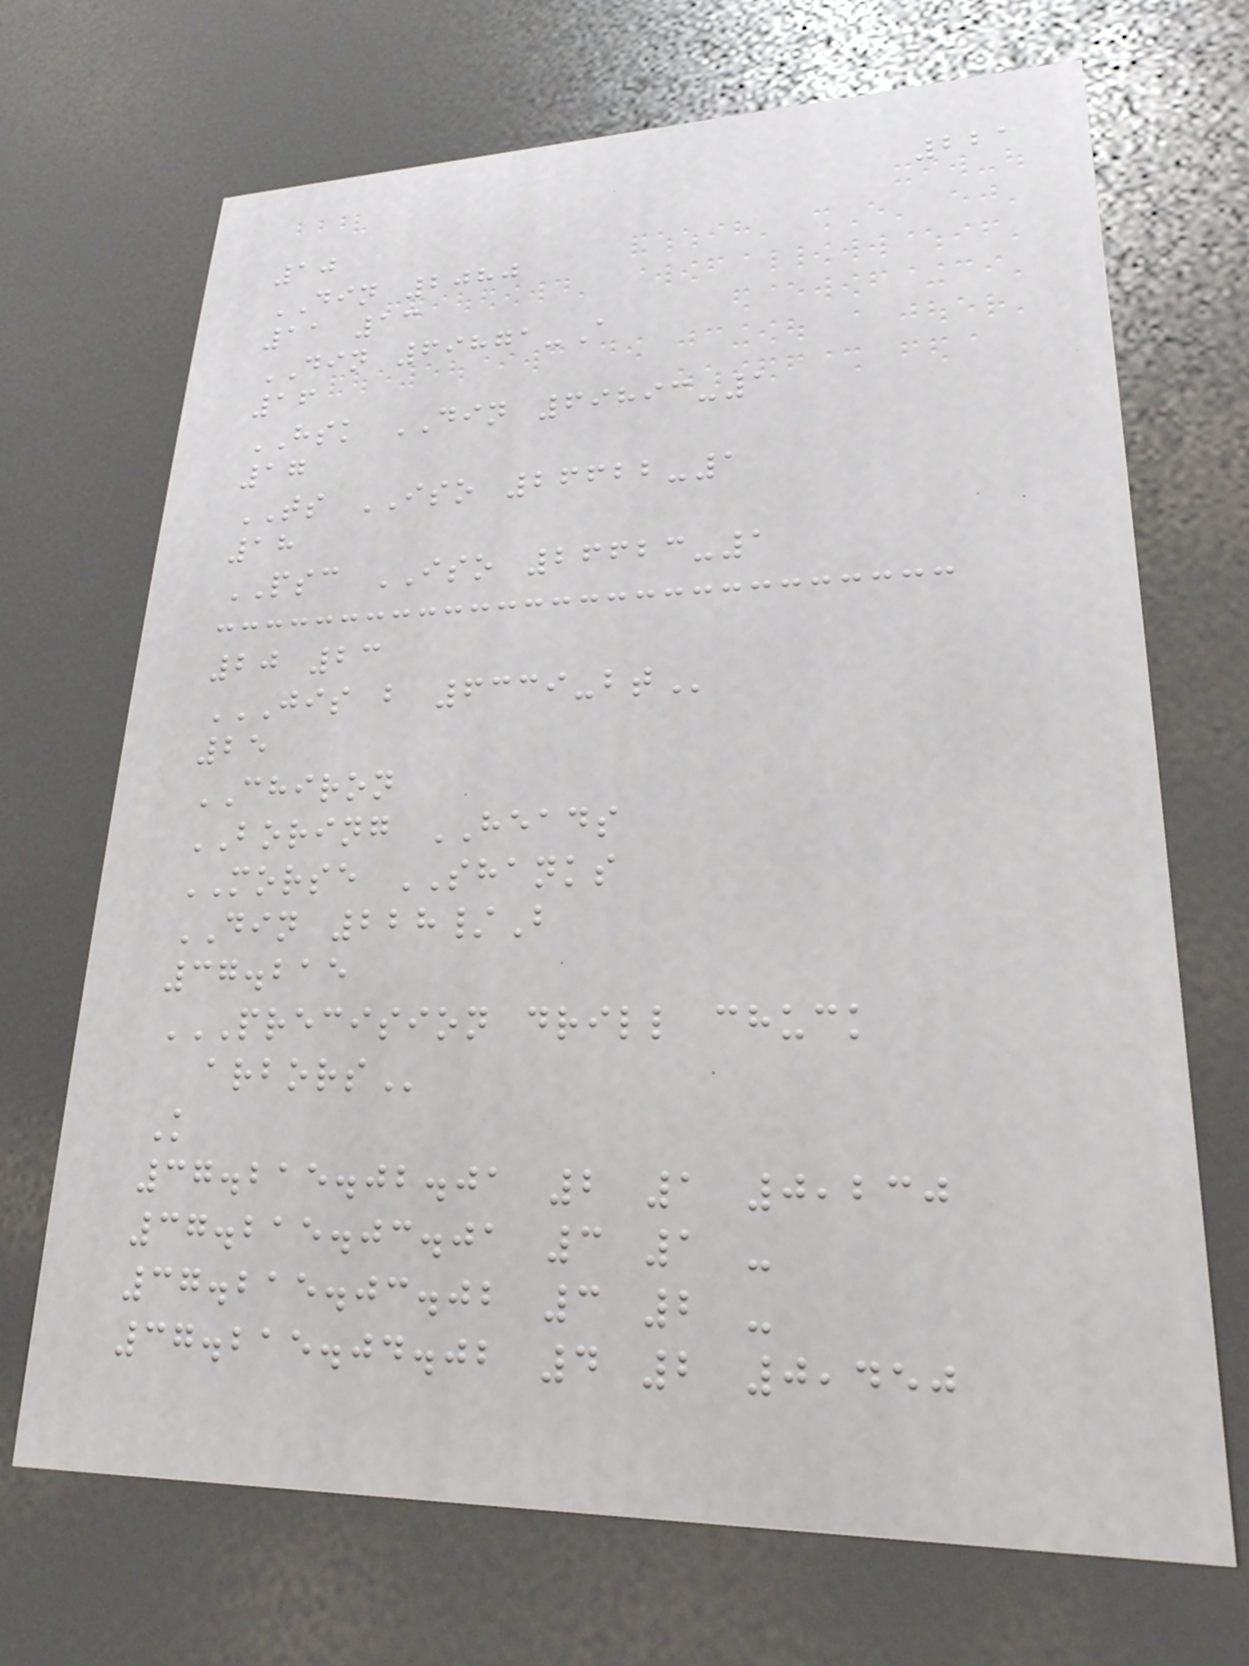221
10
DIN 2080
11 13
DIN 69871-A
16
HSK DIN 69893-1
17
TS ISO 26622-1
18
PSC ISO 26623-1
20 23
JIS B 6339-BT
25
CHIRON
BORING HEADS
MORSE SHANKS
DIN 228/B
37.215
PRECISION DRILL CHUCK
ARBORS
K
37.215.02.01 2 1 0,230
37.215.03.01 3 1 -
37.215.03.02 3 2 -
37.215.04.02 4 2 0,450
